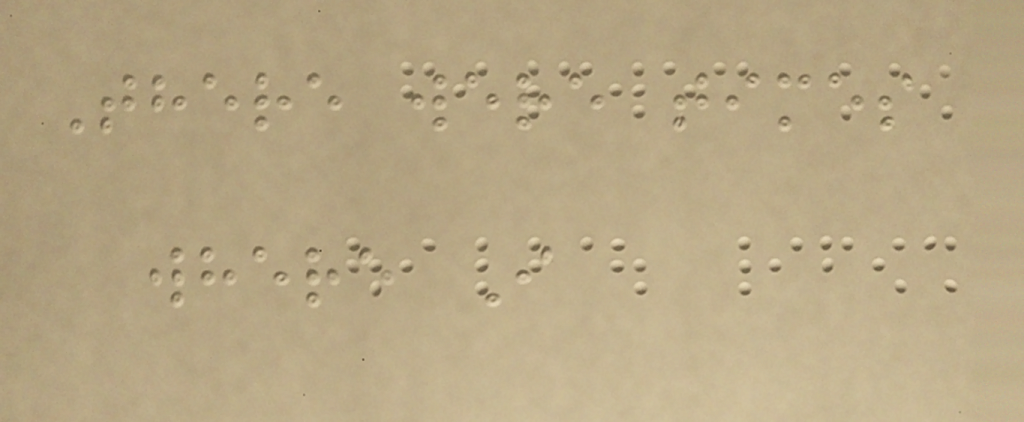There were times
where I
